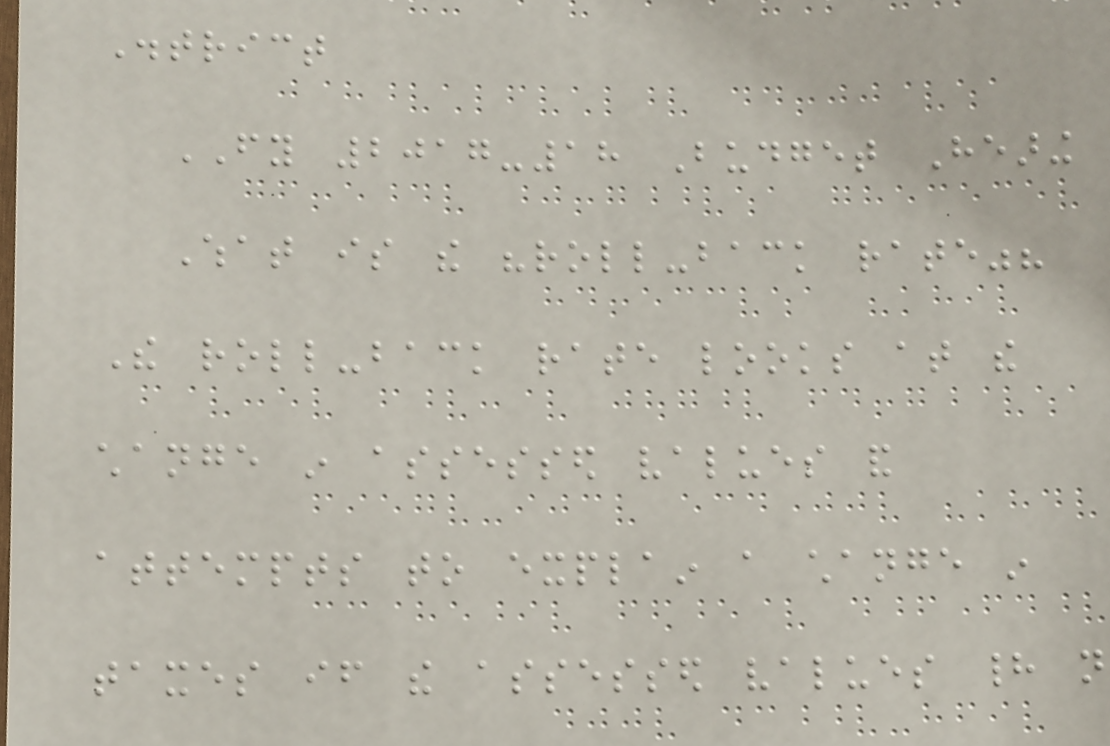District
FY 2017-18 Budget Hearing
What is the "roll-back rate"?
The roll-back rate looks at the
change in assessed values and
attempts to explain a change in
taxes if the assessed values had not
